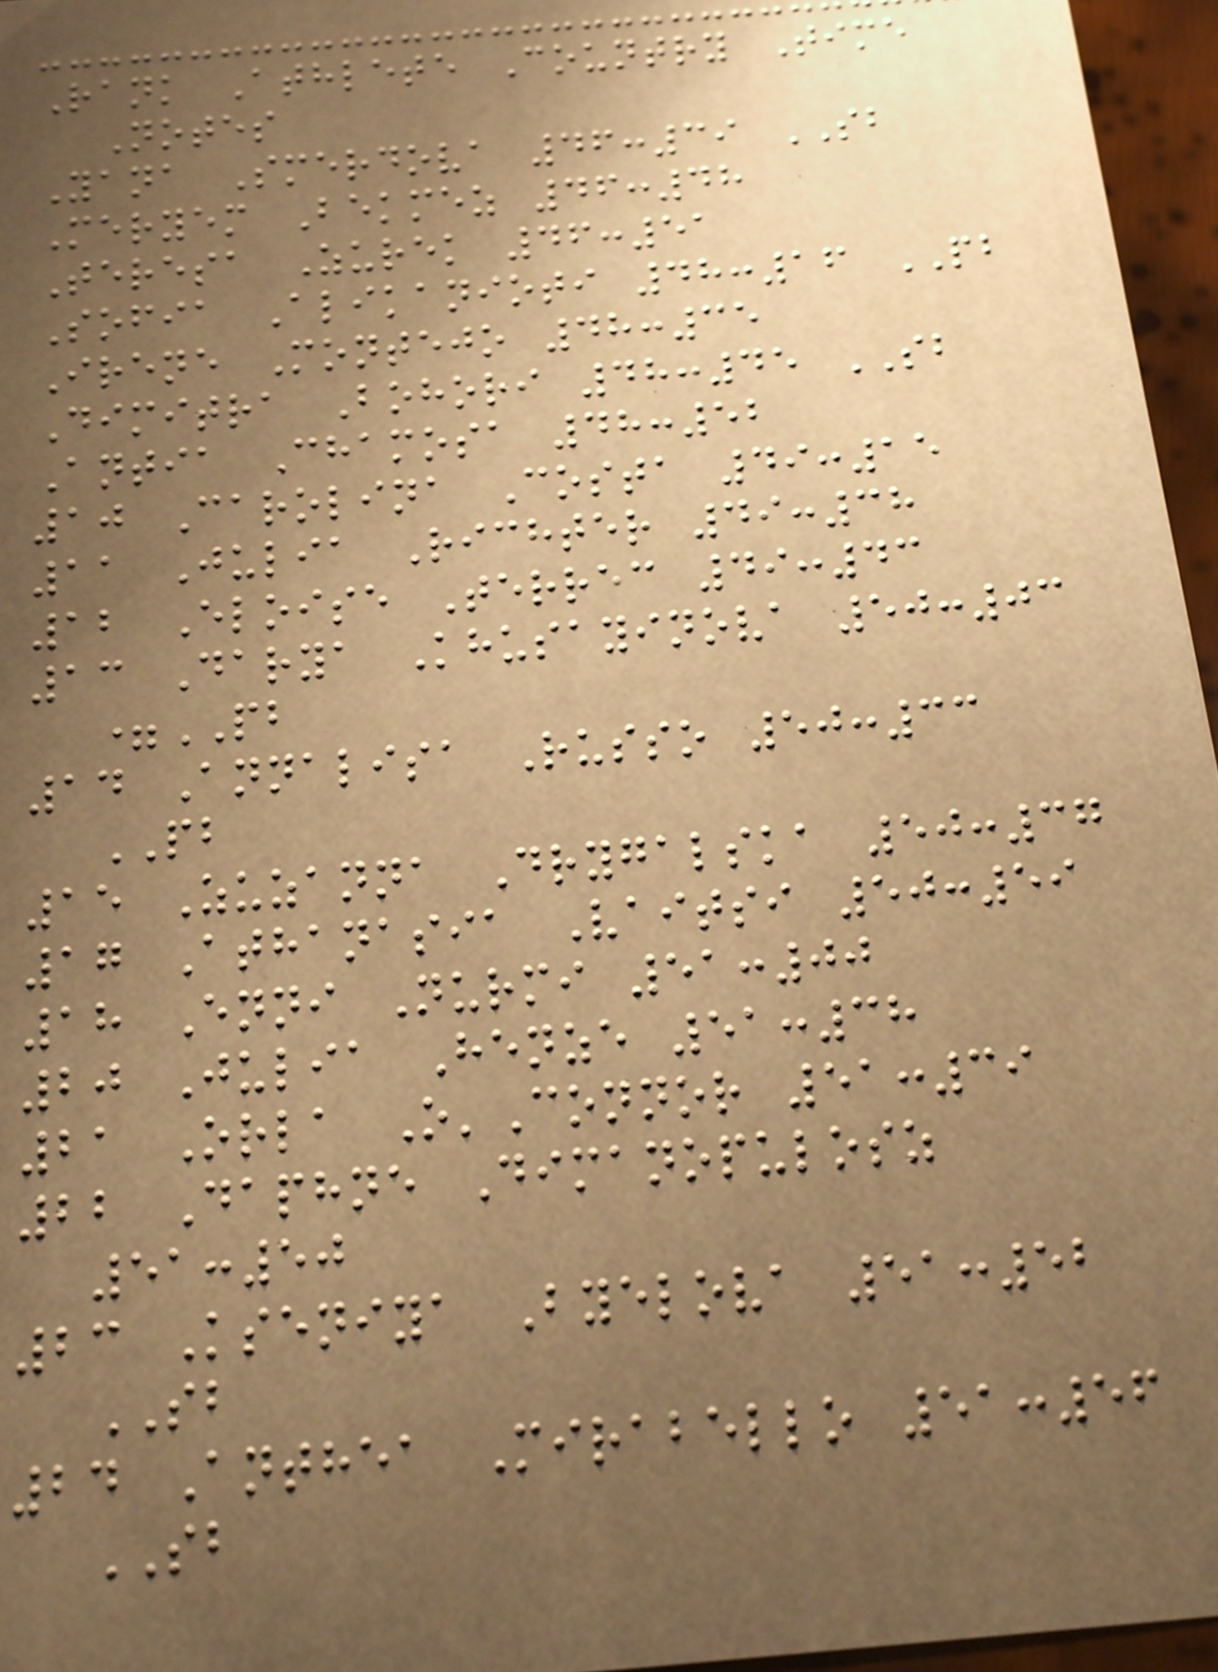Rank Athlete Country Time
Notes
Yana Smerdova 46:39 SB
Meryem Bekmez 46:48
Teresa Zurek 46:51
Sofia Alikanioti 48:16 PB
Irene Montejo 48:35
Dimitra Bohori 48:45 SB
Antia Chamosa 48:52
10 Carolina Costa 49:15
11 Julia Richter 49:38
12 Eloise Terrec 49:43
13 Darya Khusayinova 50:03
=PB
14 Annalisa Russo 50:33
PB
15 Zuzanna Drygalska 50:37
17 Athanasia Vaitsi 50:59
18 Enni Nurmi 51:00
20 Julia Henze 51:38
21 Orla O'Connor 51:39
22 Daphne Dimanopulosz
51:50
23 Kseniya Byelova 51:52
SB
24 Anthea Mirabello 51:56
SB
